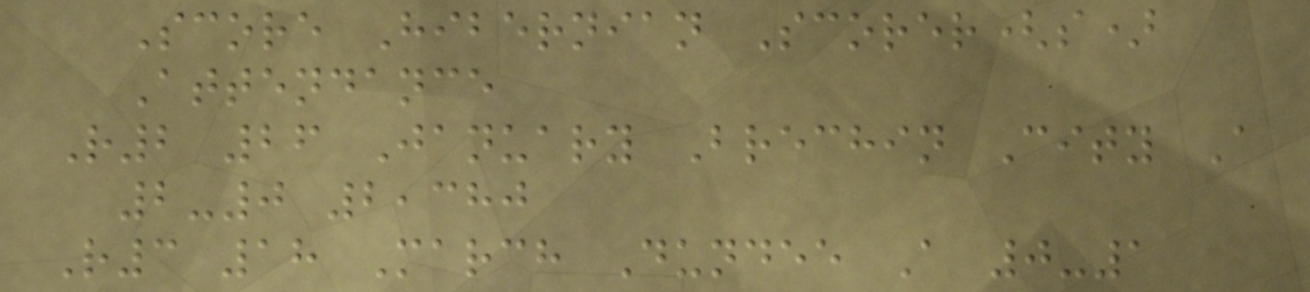Score Hibernian Scorer(s)
Attendance
R2 26 January Brechin City A
2-0 2,380
R3 18 March Dundee A 0-1
